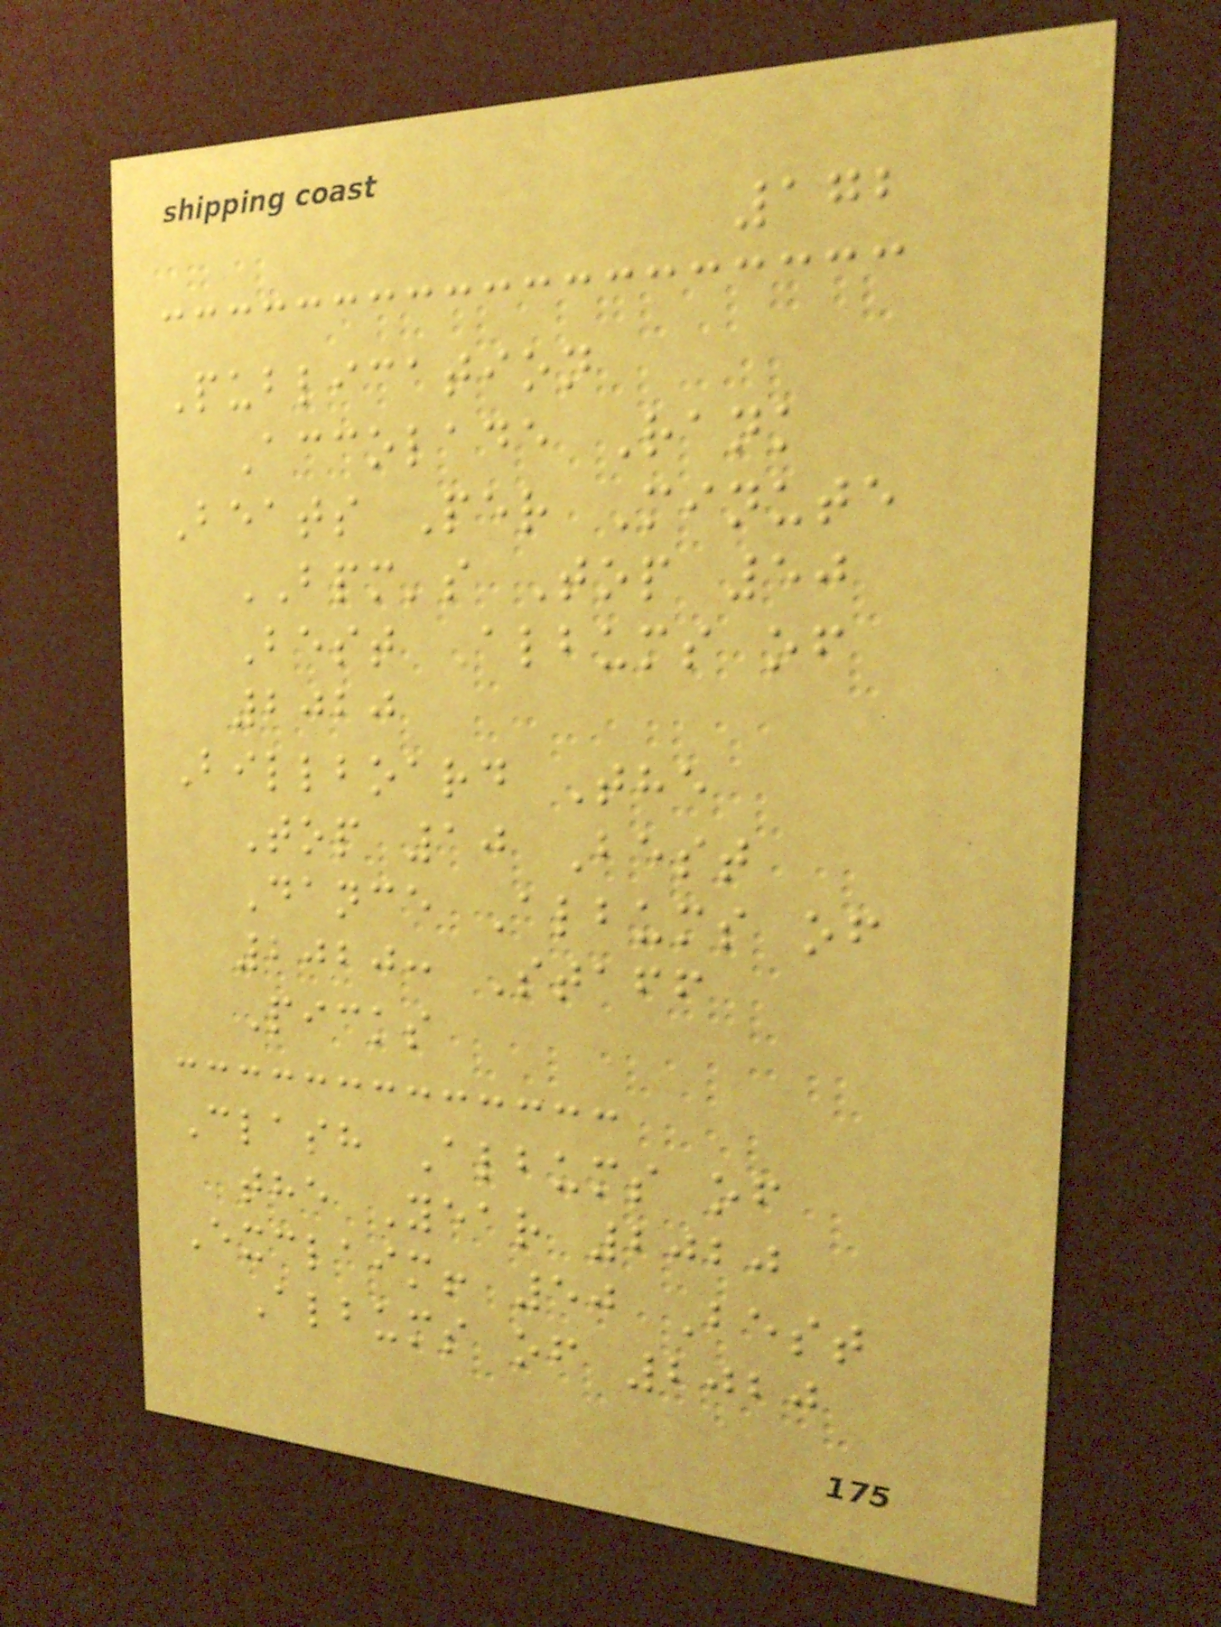172
Publication
Accolade Rank
Beats Per Minute
BPM's Top 50
Best Albums of
2020
Billboard The
Top 10 Best
Dance Albums of
2020: Staff
Picks
Clash Albums of
the Year 2020
Exclaim! 50 Best
Albums of 2020
